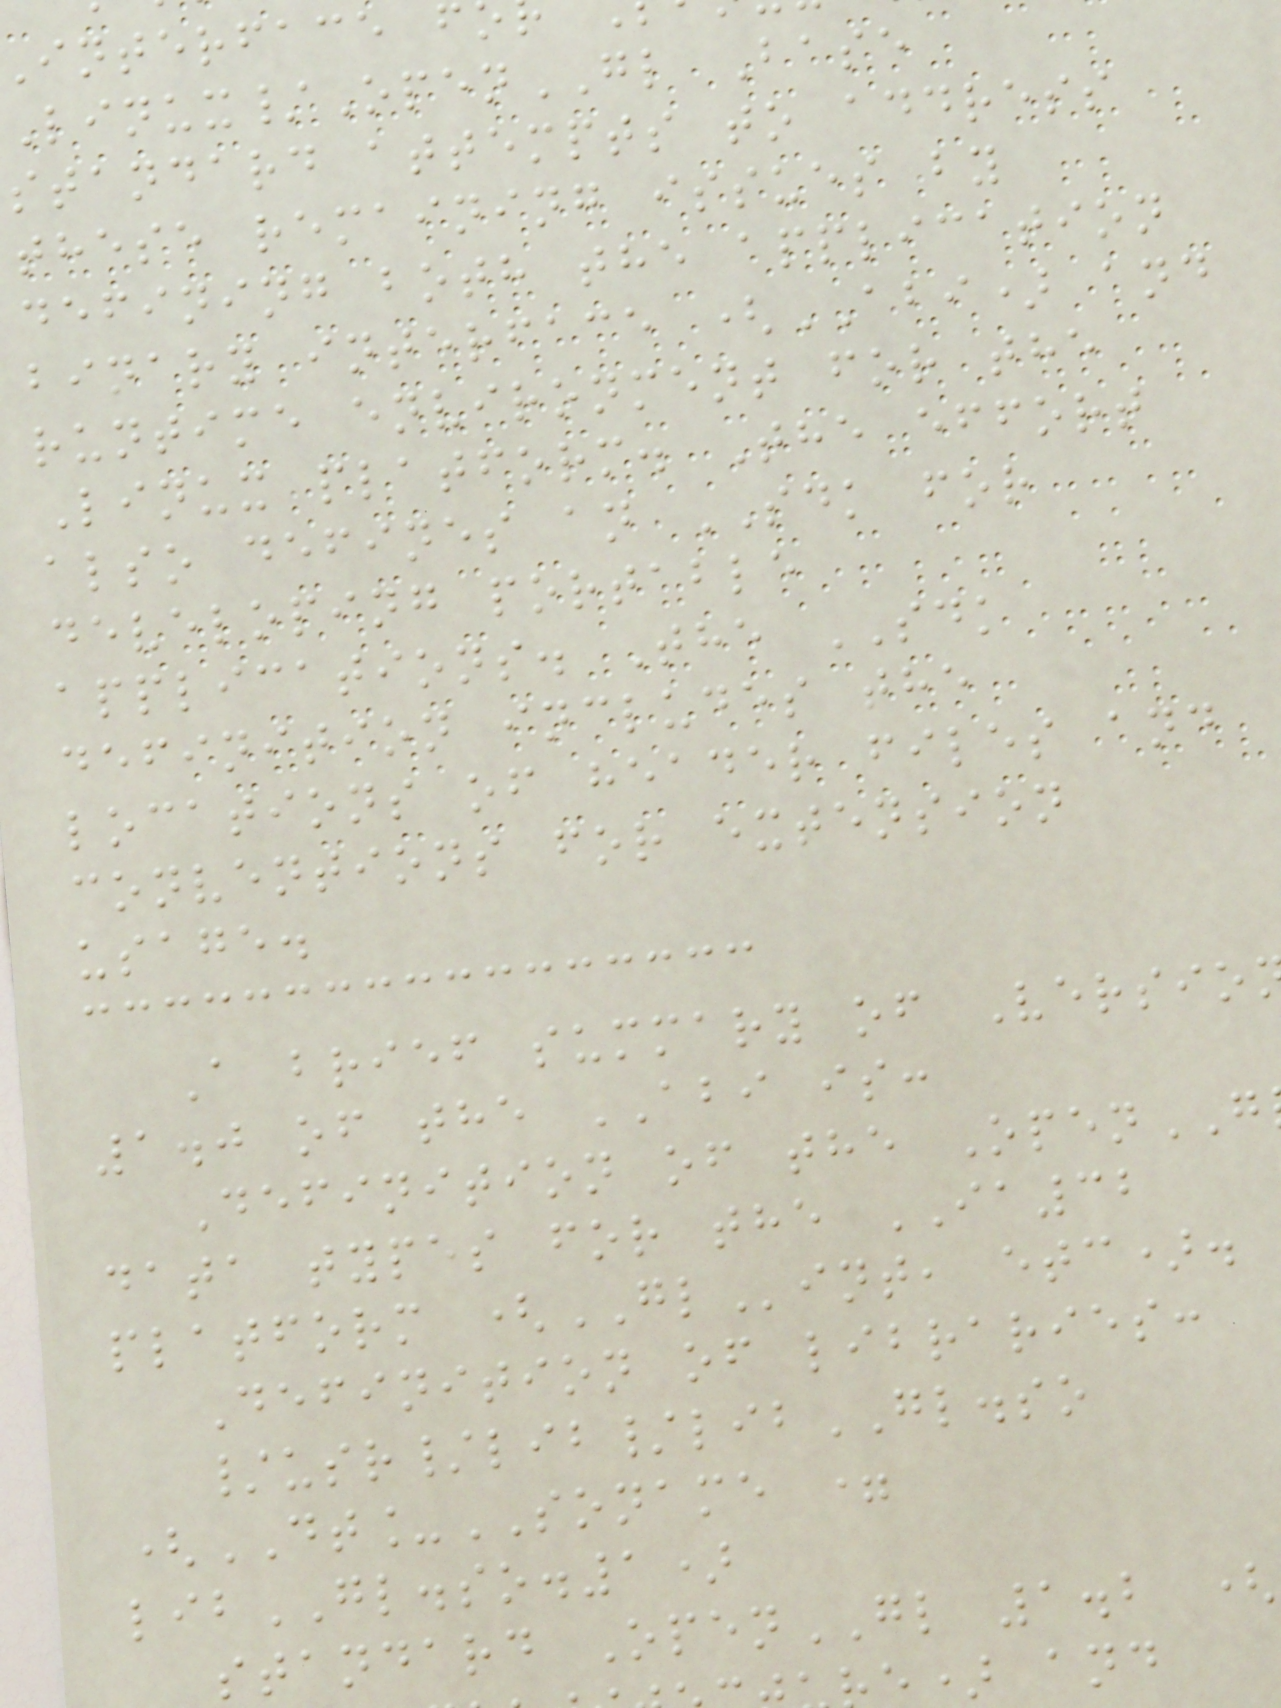interface f
Linux/OpenGL Base
standard attempts to address
these remaining issues by
defining both the application
binary interface (ABI) and
runtime environment for the
Linux platform. The effort
also defines an SDK for
developing portable
applications. The SDK
definition includes the
locations of header files and
conventions for extension
usage.
A brief summary of Versio
1.0 of the ABI is:
Definition of the Open
data types for the IA32
platform (GLint, etc).
Definition of libraries:
/usr/lib/libGL.so
(DT_SONAME =
libGL.so.1)
standard OpenGL 1.2 (
e) and
